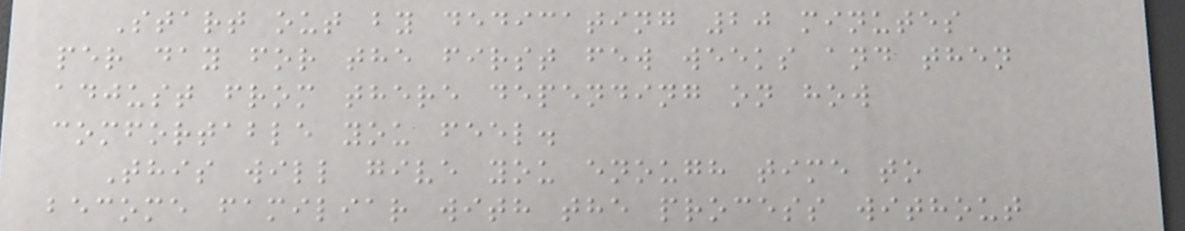Start out by dedicating 20 minutes
per day for the first few weeks and then
adjust from there depending on how
comfortable you feel.
This will give you enough time to
become familiar with the process without
